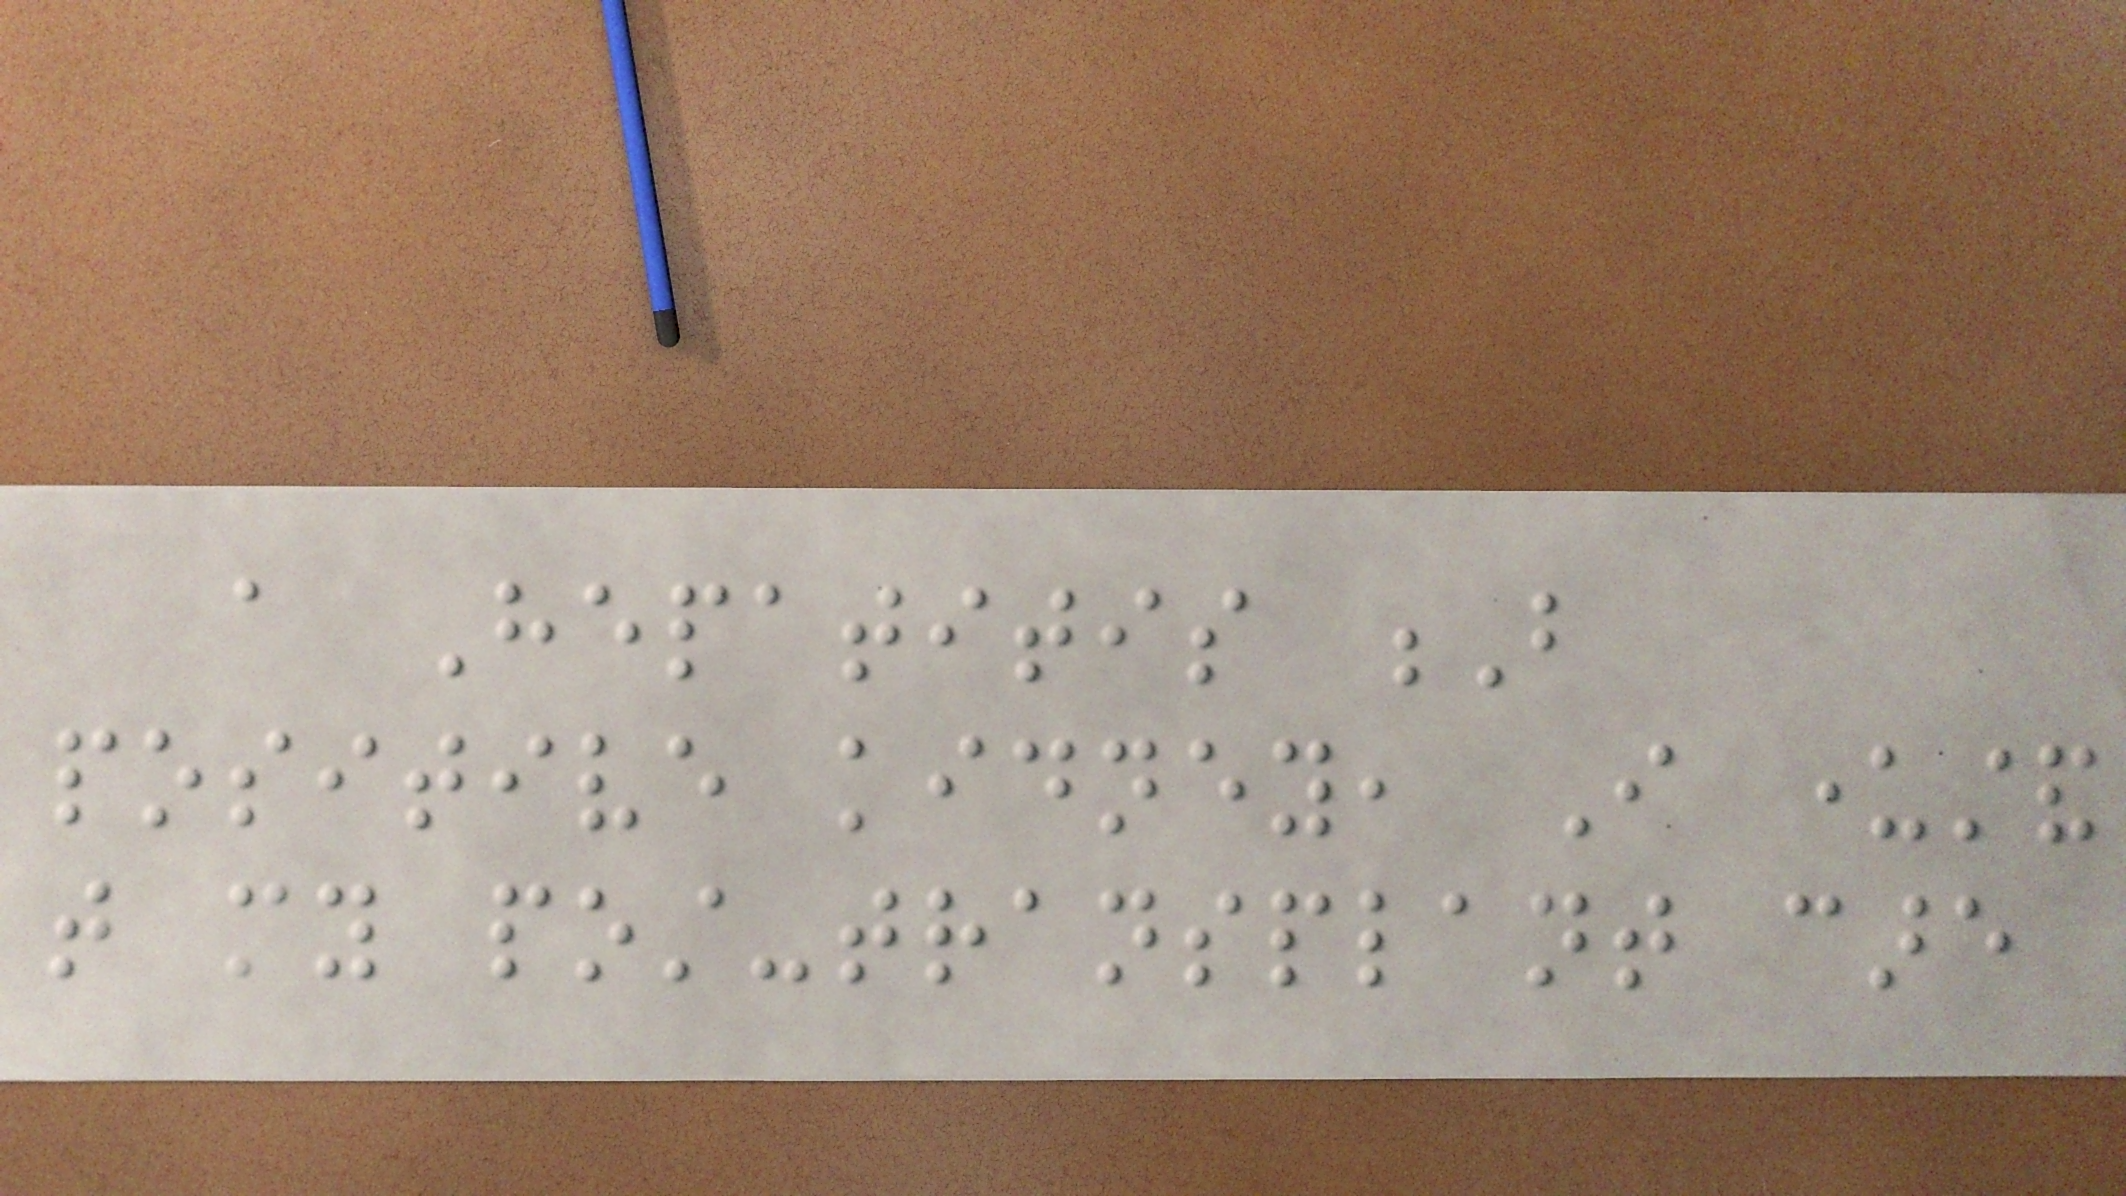a Hepatitis B
positive kidney, I understand
that my post-transplant care
